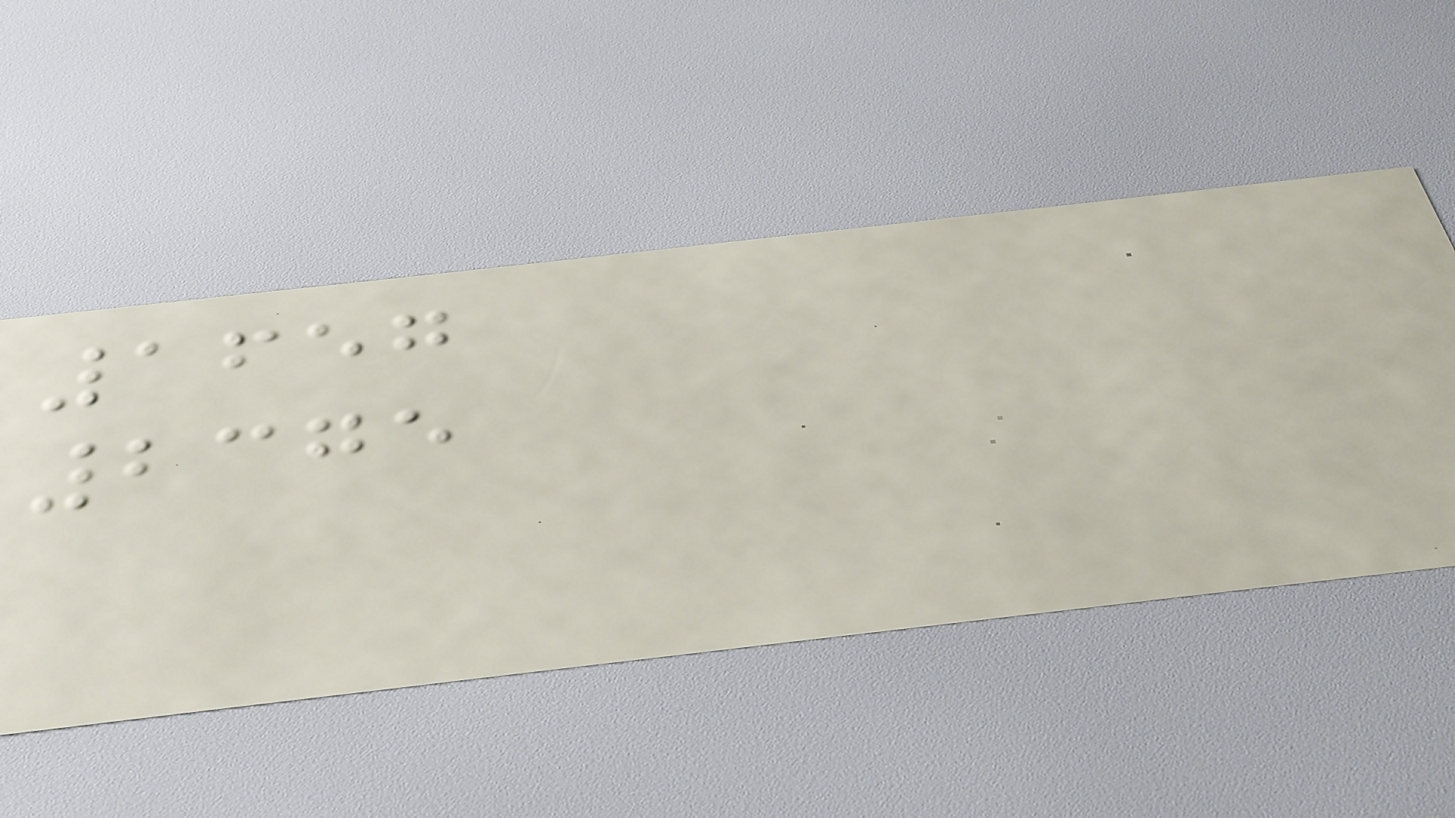1657
2375
